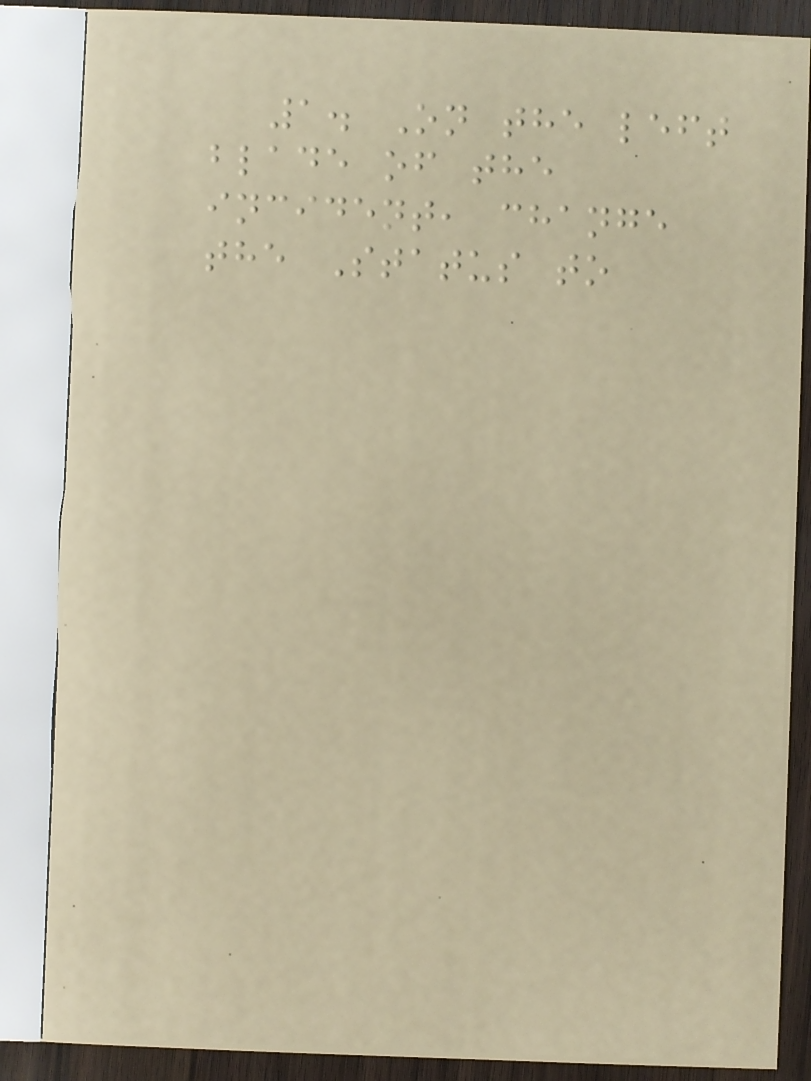1. On the left
blade of the
incident, change
the Status to
